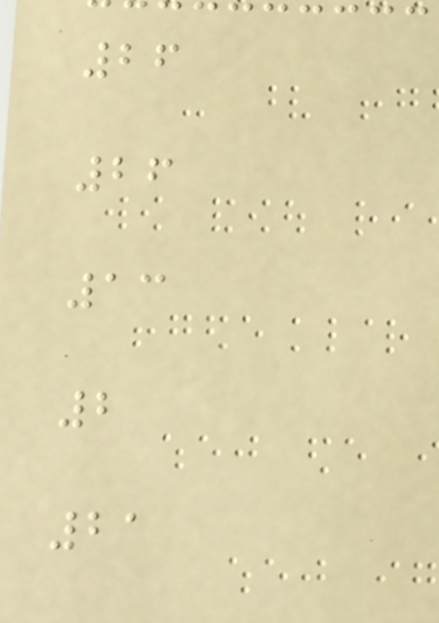26
26
13
2
21
